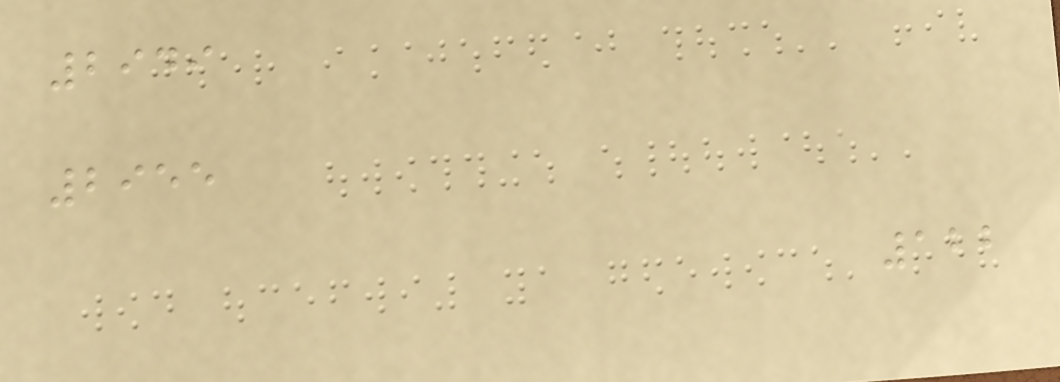2949
2955
122
